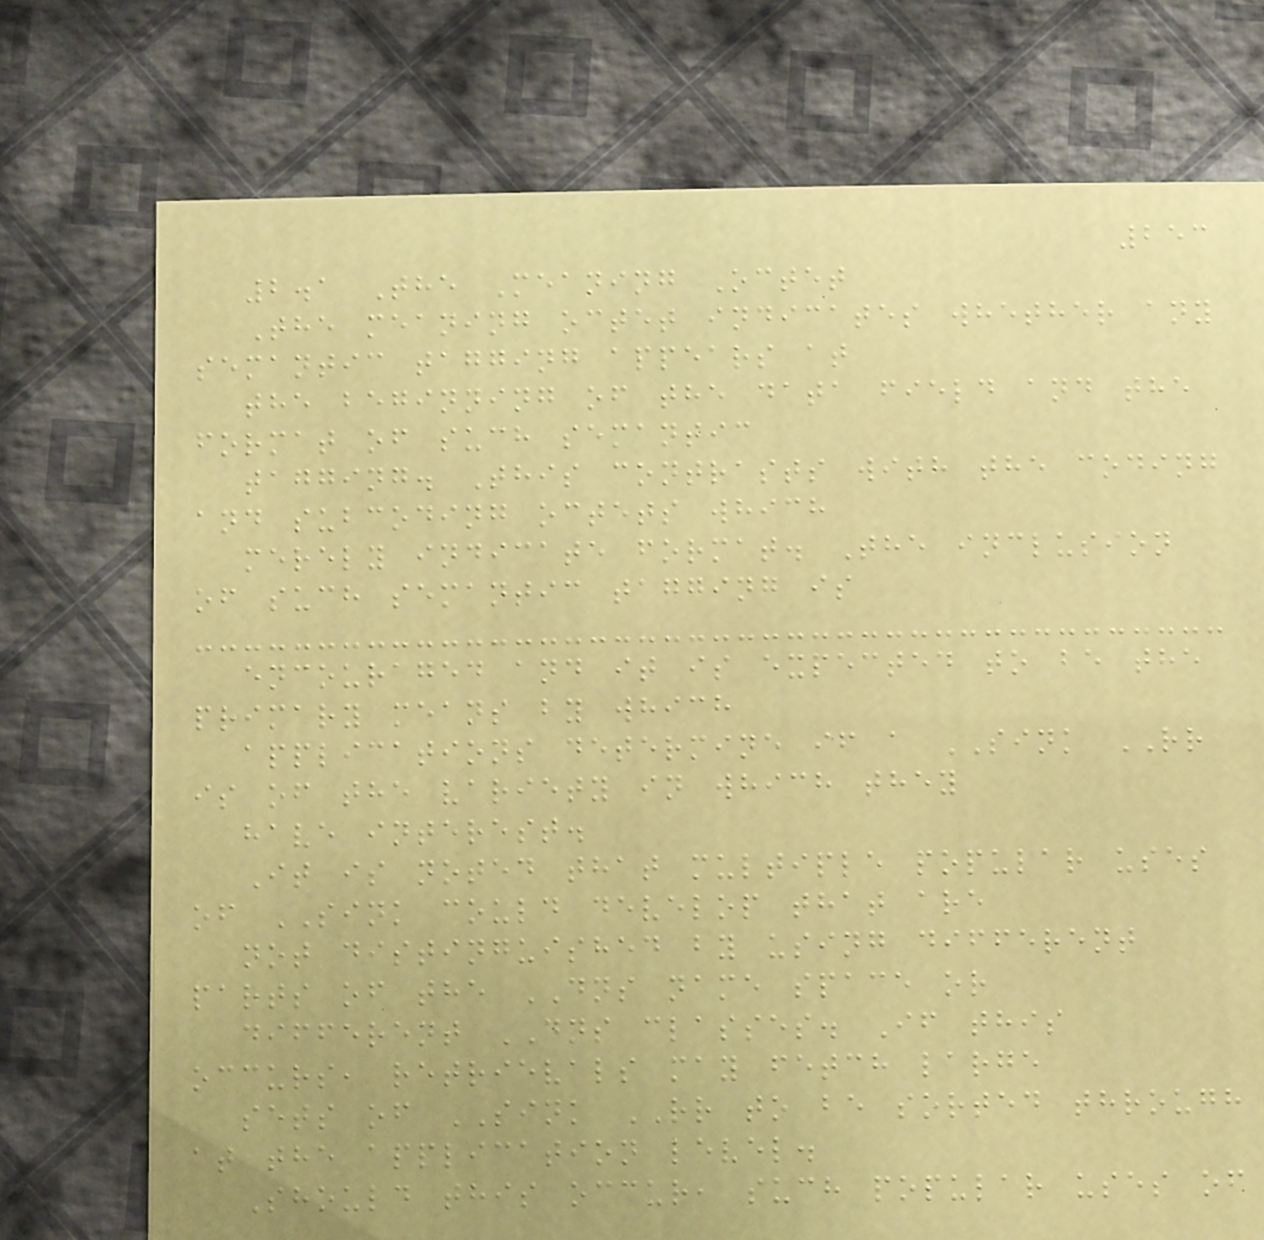253
2.1 The Meaning Octet
The meaning octet indicates whether any
semantic tagging appears at
the beginning of the data field and the
format of such semantic
tagging. This contrasts with the coding
and subcoding octets which
merely indicate format. The inclusion
of such semantic tagging is
encouraged and it is expected to be the
primary means by which
applications determine if a SINK RR
is of the variety in which they
have interest.
It is noted that multiple popular uses
of SINK could develop that are
not distinguished by using different
parts of the DNS name space or
different DNS classes. If this
occurs, retrievals may fetch large
sets of SINK RR to be sorted through
at the application level.
Should this occur, such popular uses of
